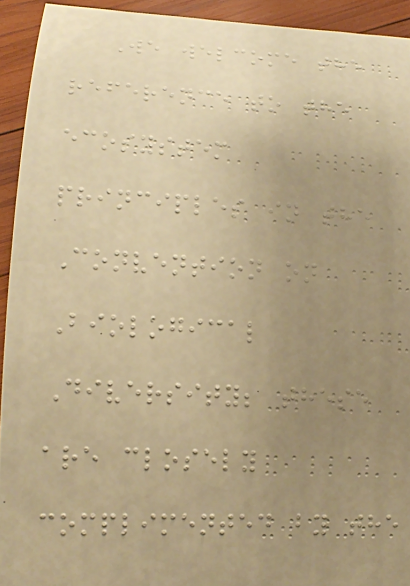We welcome the
reference to the
ecosystem
principles in the
Convention on
Biological
Diversity; these
are closely
complimented by the
